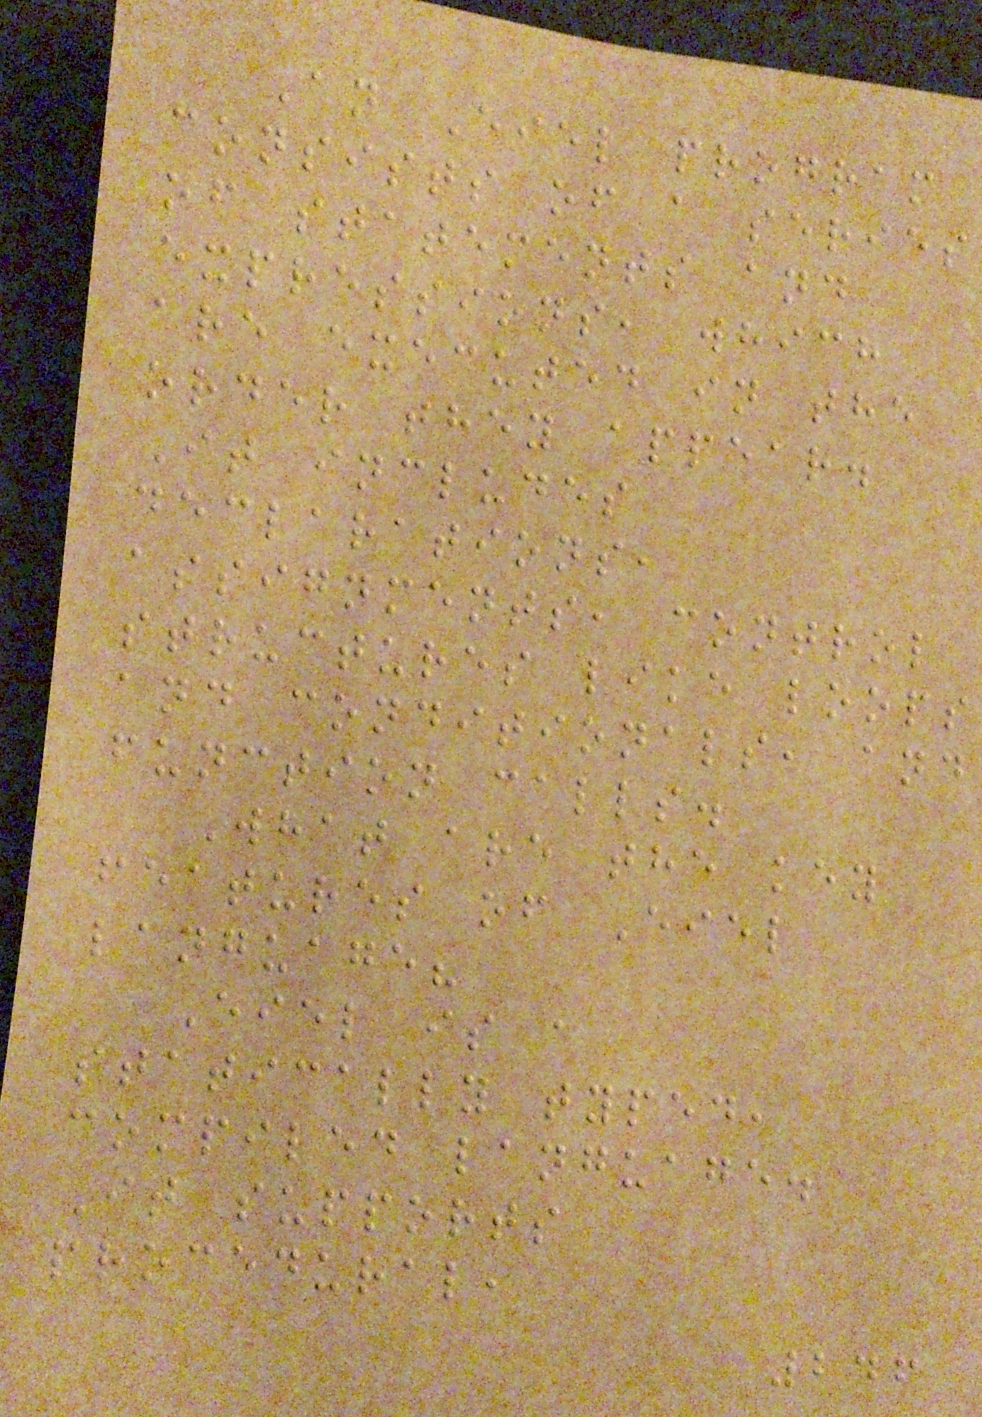An Eiel program
consists of a series
of statements and
expressions, which
are executed in the
order they appear.
It includes
declarations,
assignments, control
structures like loops
and conditionals, and
function calls.
What are the key
features of Eiel
language?
Eiel is a
statically typed,
compiled language.
It supports
procedural,
246
